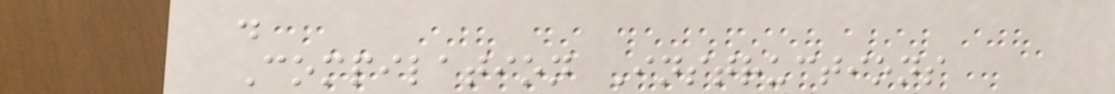.
Compilation Instructions
